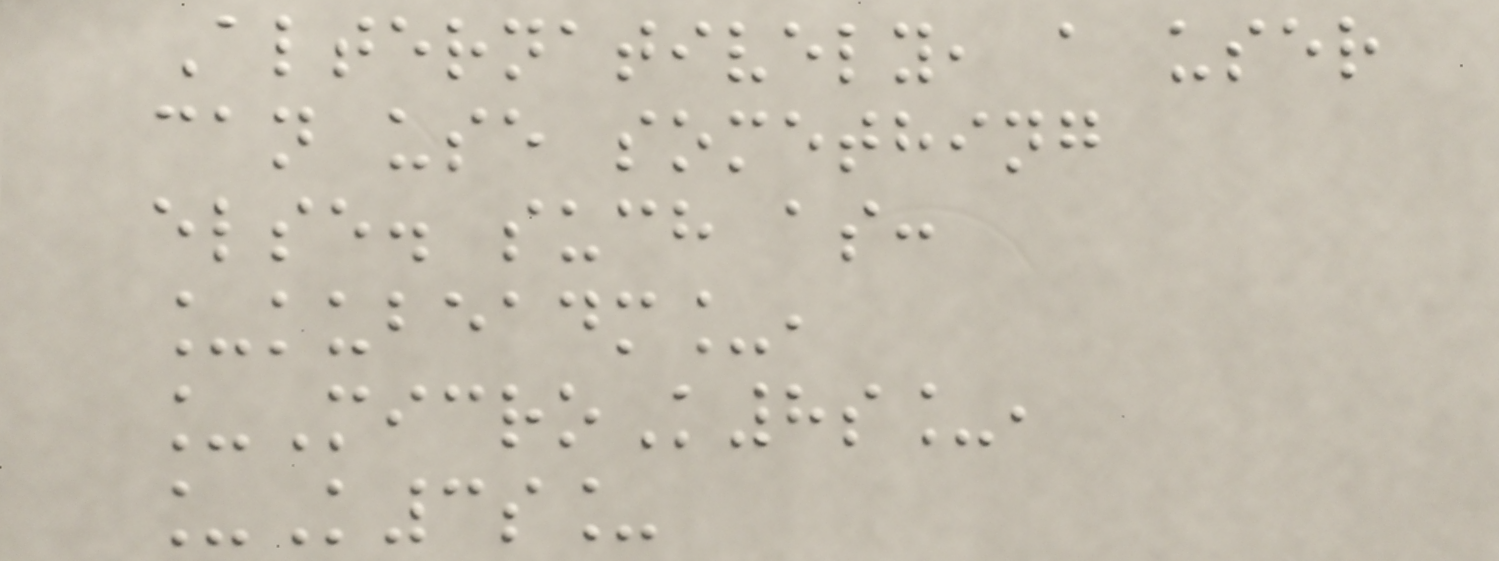Alternatively, a user
can use something
else. such as:
_kubeadm_,
_MicroK8s_,
_K3s_
